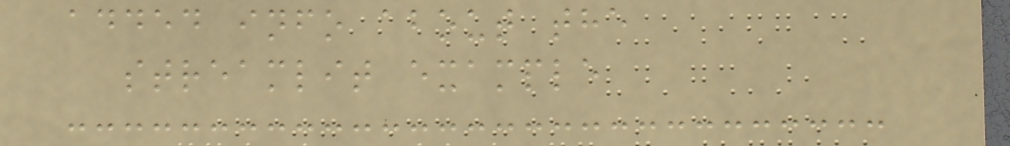added info about the
streamlit example
